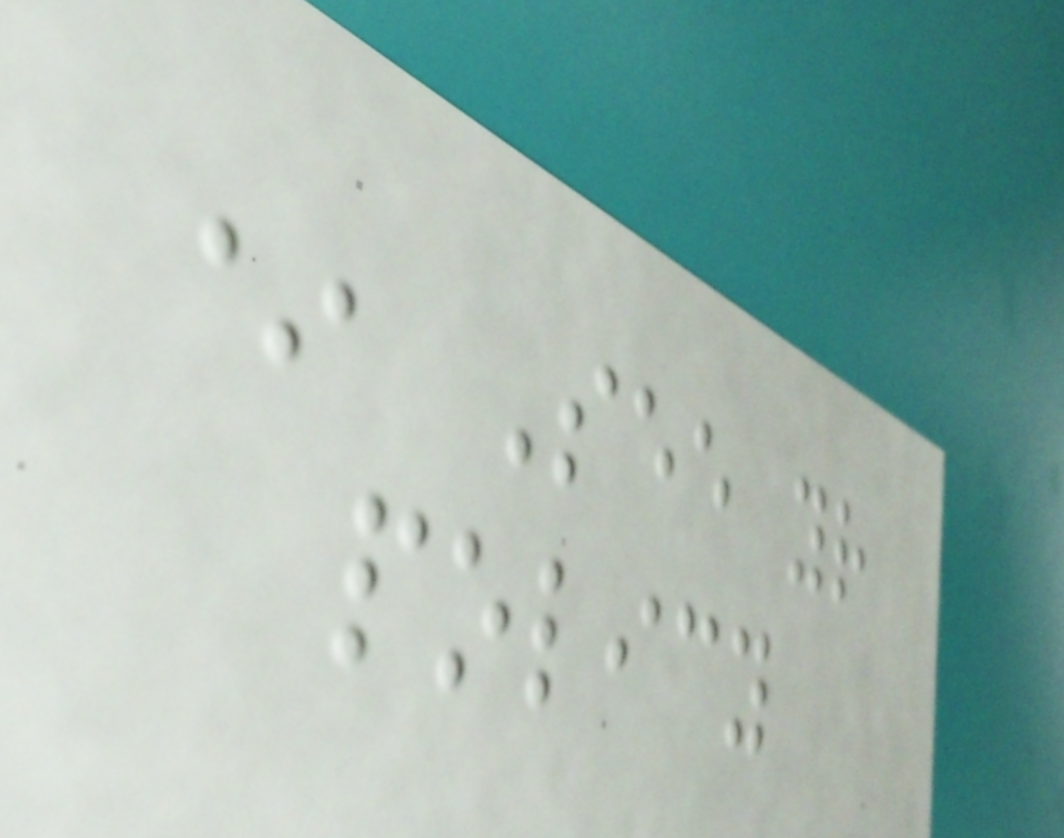* See your
policy
